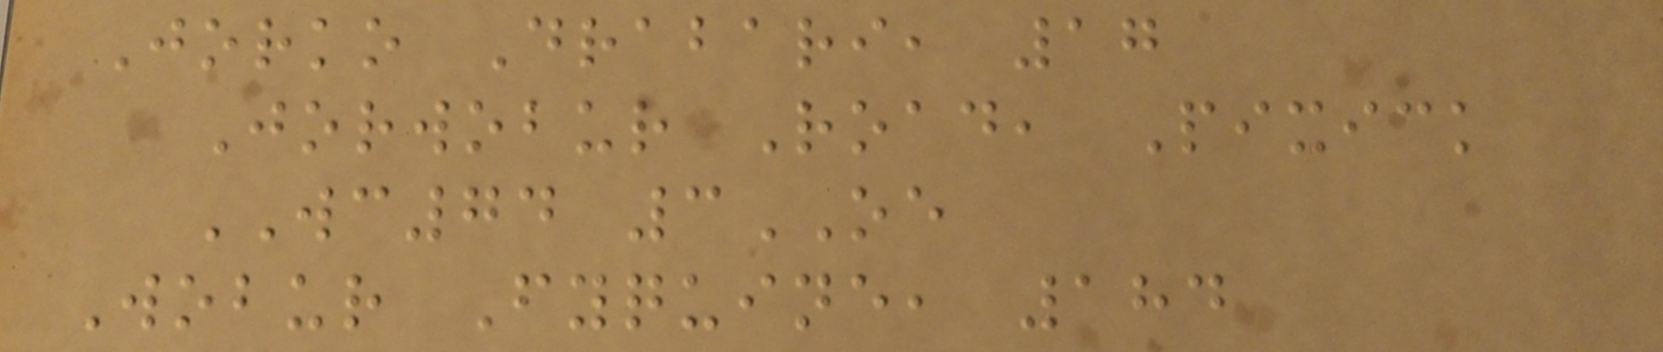Jorko Drabari, 17
Jorwobur Road, Pixick
WC74 3OE
Wobur Fyquine, 184
